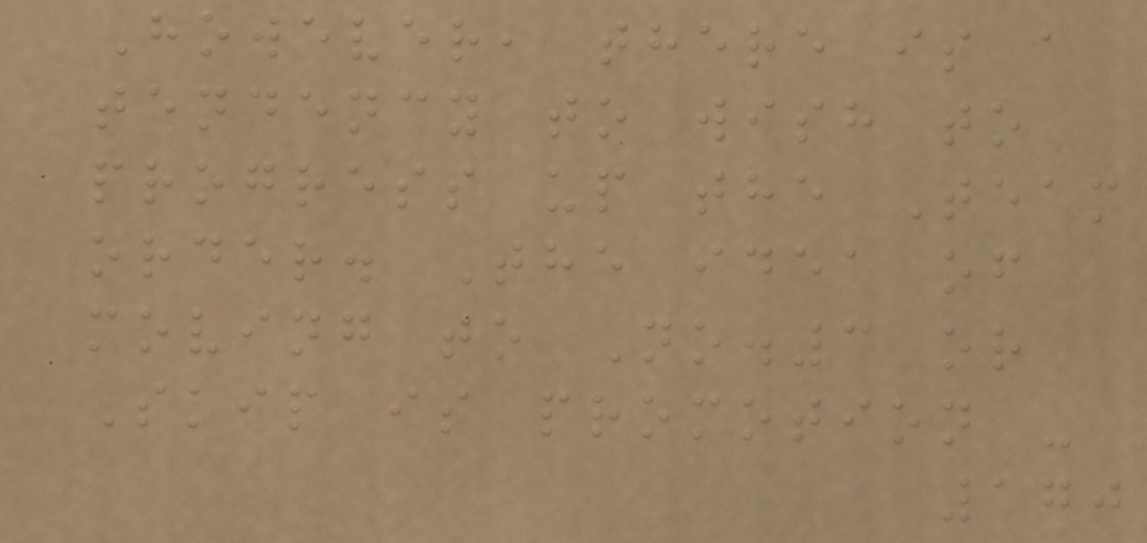However, there is a
tendency to wish to
progress up the Team
order. The idea of
moving to No.3 or
Skip is promotion -
170
